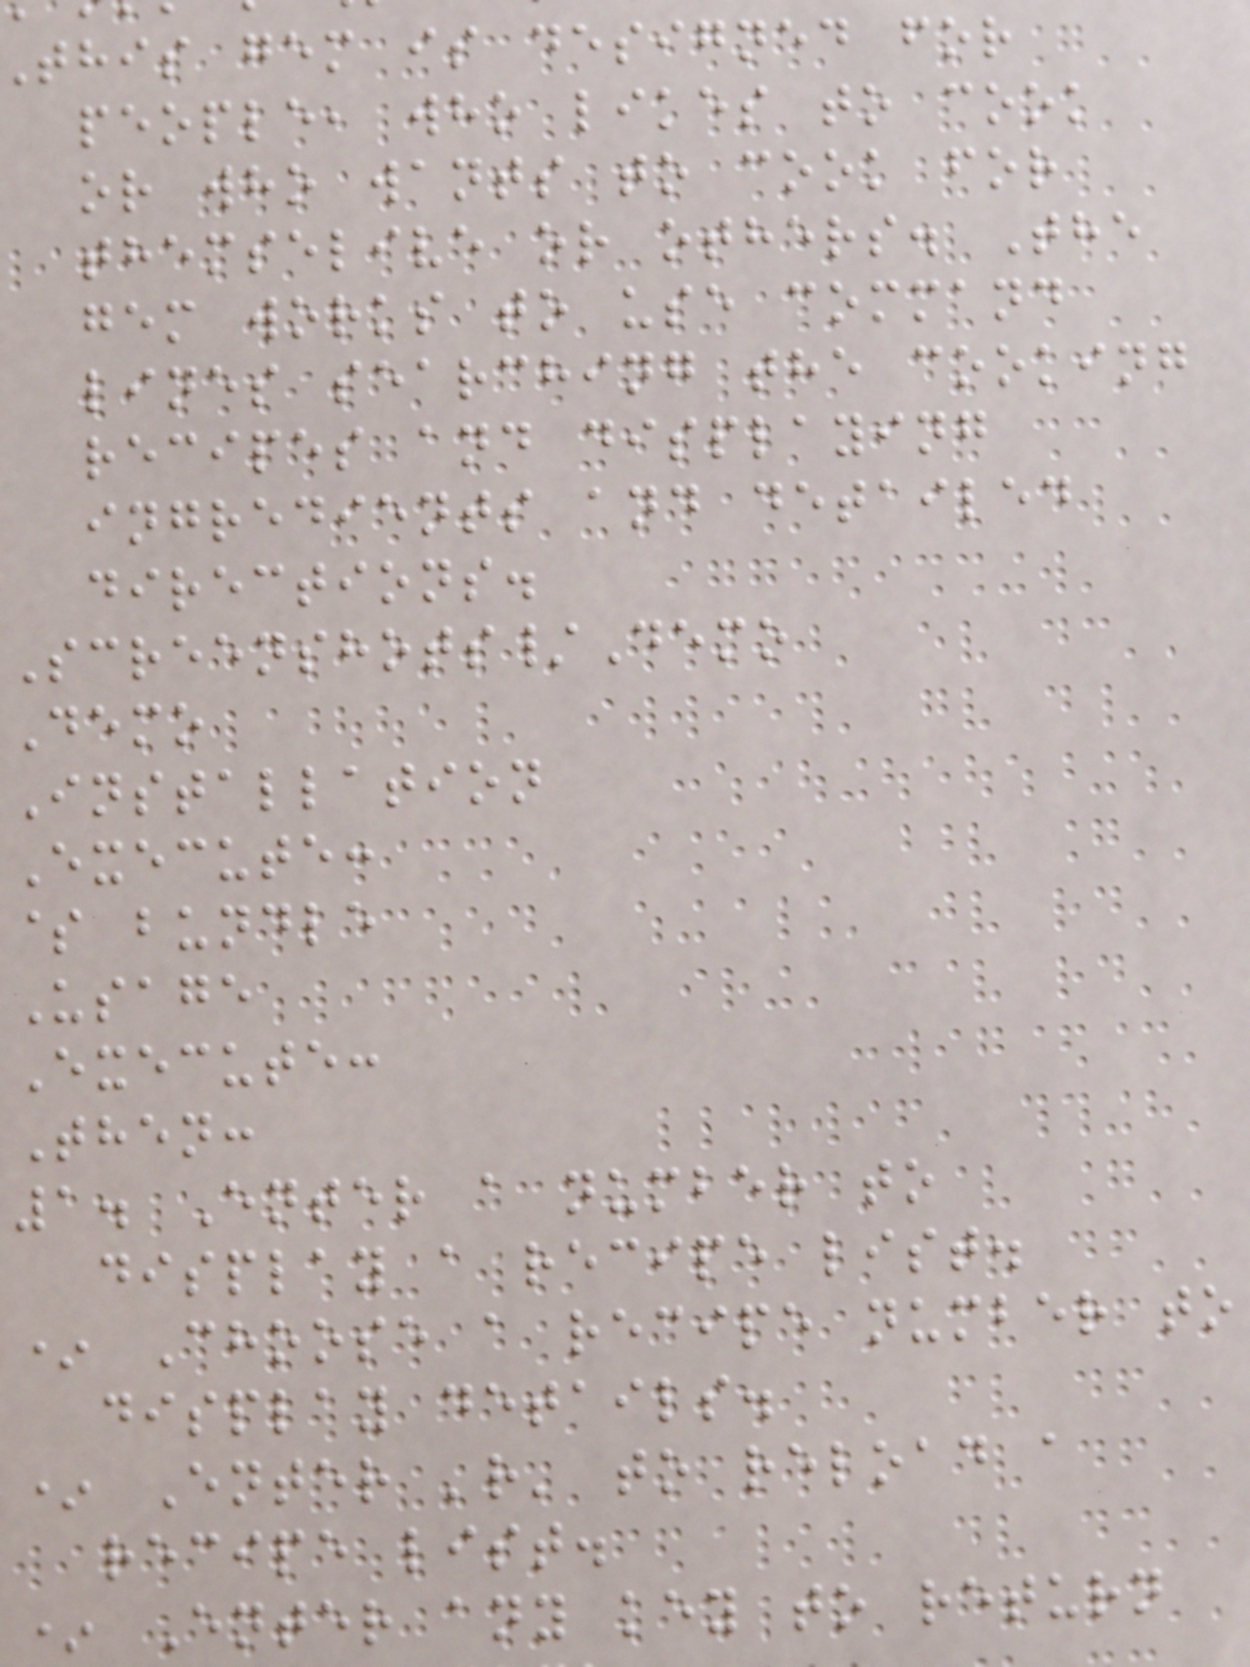this gem is designed for
people, who likes to cook
or who wants to cook for
themselive or others. The
gem works to use command
lines searching the cooking
recipes and displaying
ingredients and detailed
directions.
Screenshots/Demo
Demo
Installation
Execute:
$ bundle
Usage
Execute:
Then:
1. Enter a number to
display a recipe list.
* Choose a recipe number to
display details.
* Enter 'r' to reload a
recipe list.
* Enter any key to return
